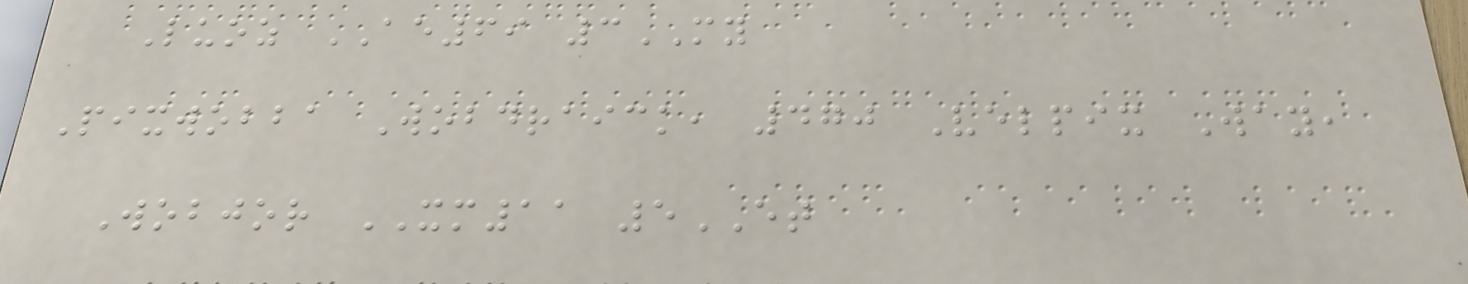Luoz AE69 3MY
Pixwobba Wobdraick, 470 Velpix Way,
Wobjor XM11 5ET
